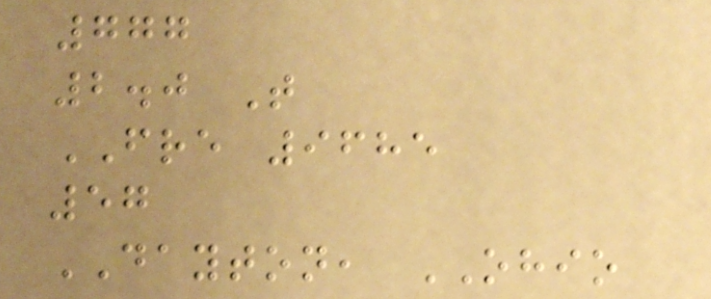777
2.0 T
FRE 9685
57
DAYTON, OHIO
